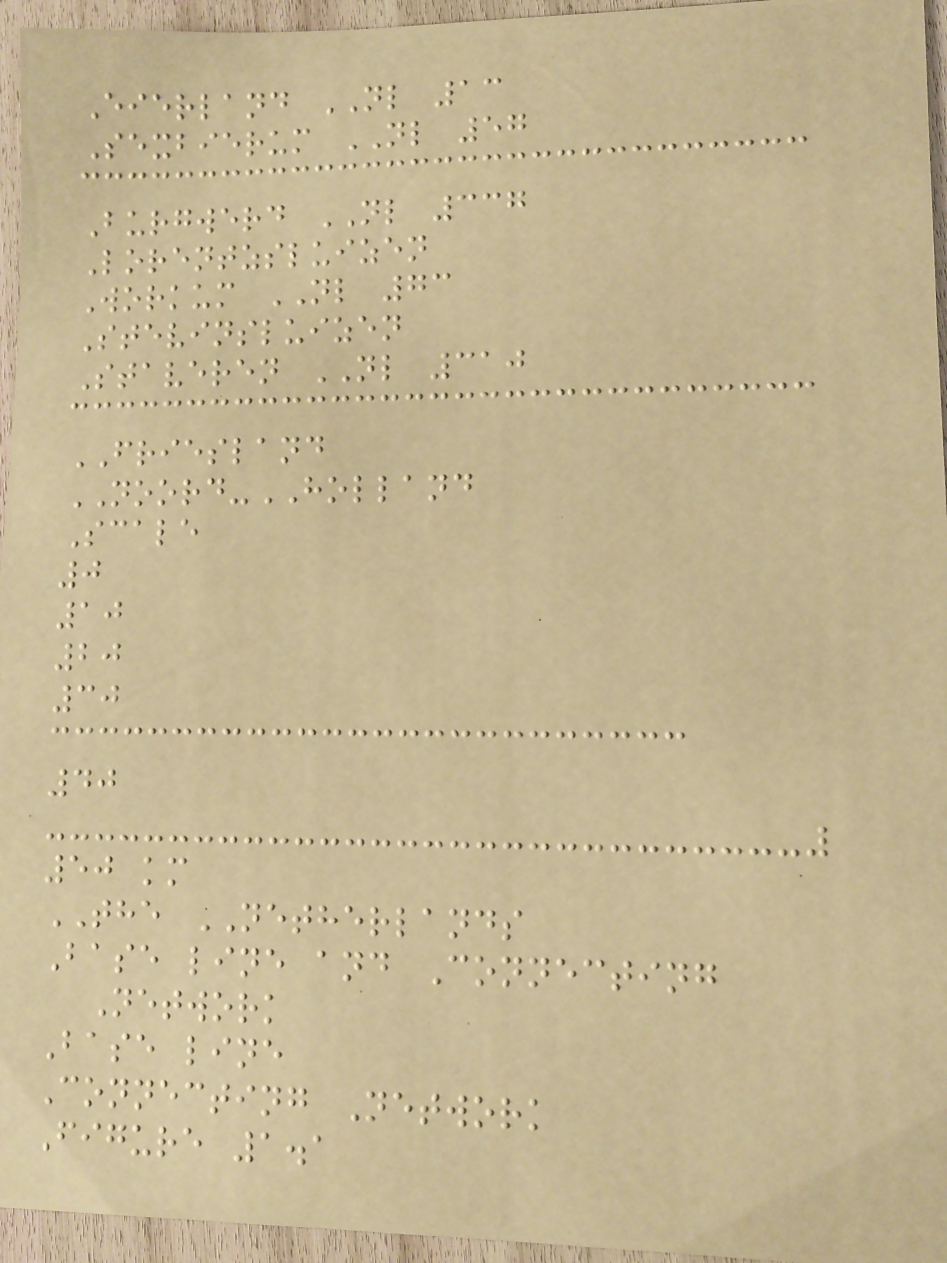Eierland NL 13
Sexbierum NL 57
Burgwerd NL 337
Lorentzsluizen
Workum NL 73
Stevinsluizen
Staveren NL 310
FRIESLAND
NOORD-HOLLAND
Scale
0
10
20
30
40
50 km
THE NETHERLANDS
Base line and Connecting
Network
Base line
Connecting Network
Figure 1.1
